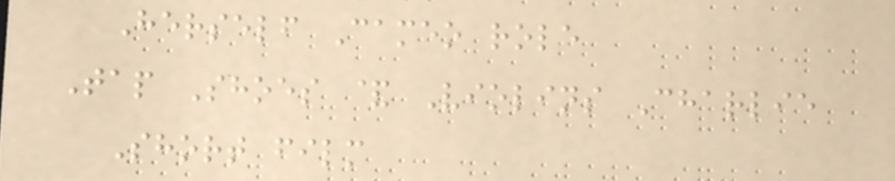Herself Cameo role
Tap Shoes & Violins Charlie
Short film
